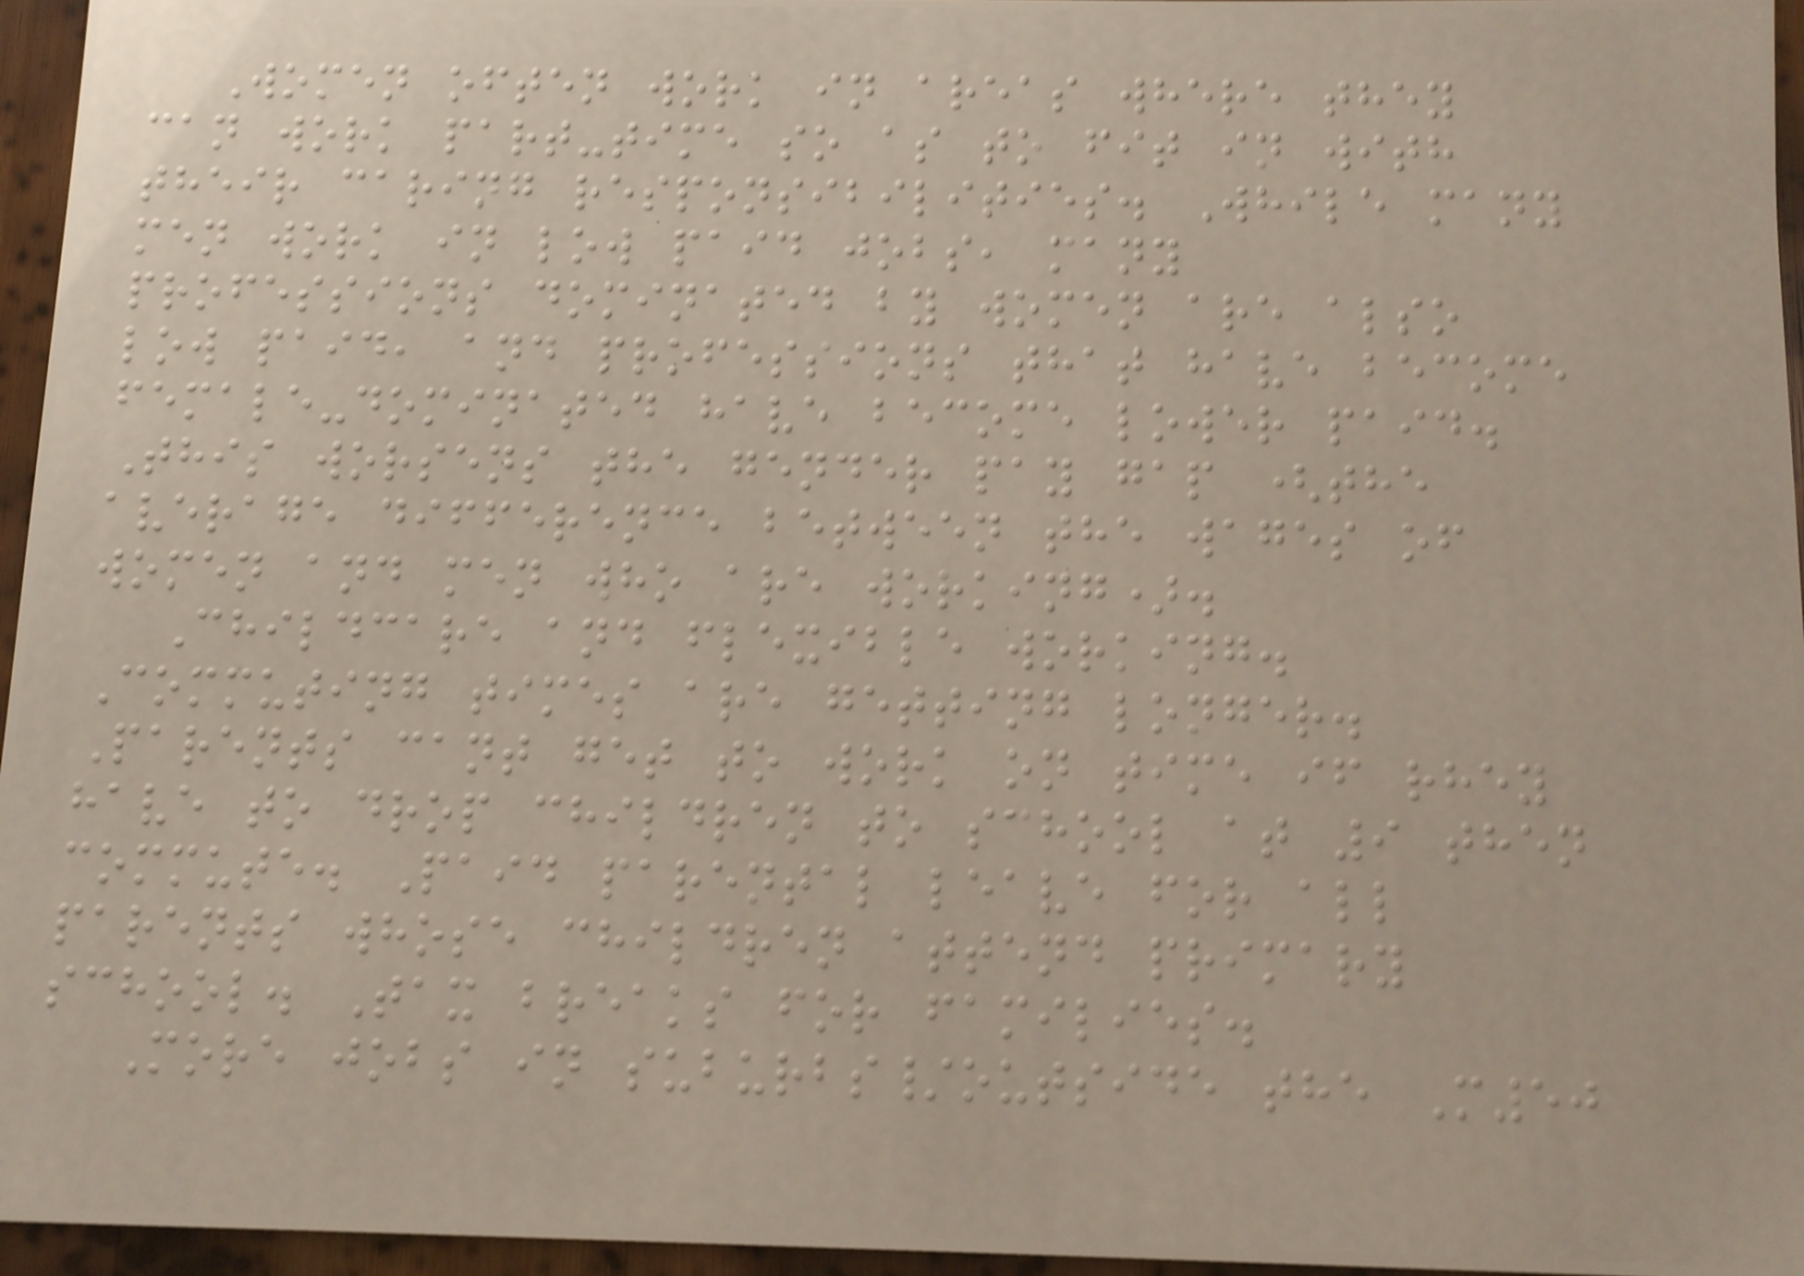Women often work in areas where they
can work part-time so as to fit in with
their caring responsibilities. While many
men work in low paid jobs, many
professions dominated by women are also
low paid, and professions that have become
female-dominated have become lower paid.
This worsens the gender pay gap (the
average difference between the wages of
women and men who are working).
Childcare and flexible working.
Commuting times are getting longer.
Parents cant get to work on time if rhey
have to drop children to school at 9 then
commute. Paid parental leave for all
parents whose children attend primary
school. Tax breaks for families.
More jobs in suburbs/outside the M50
